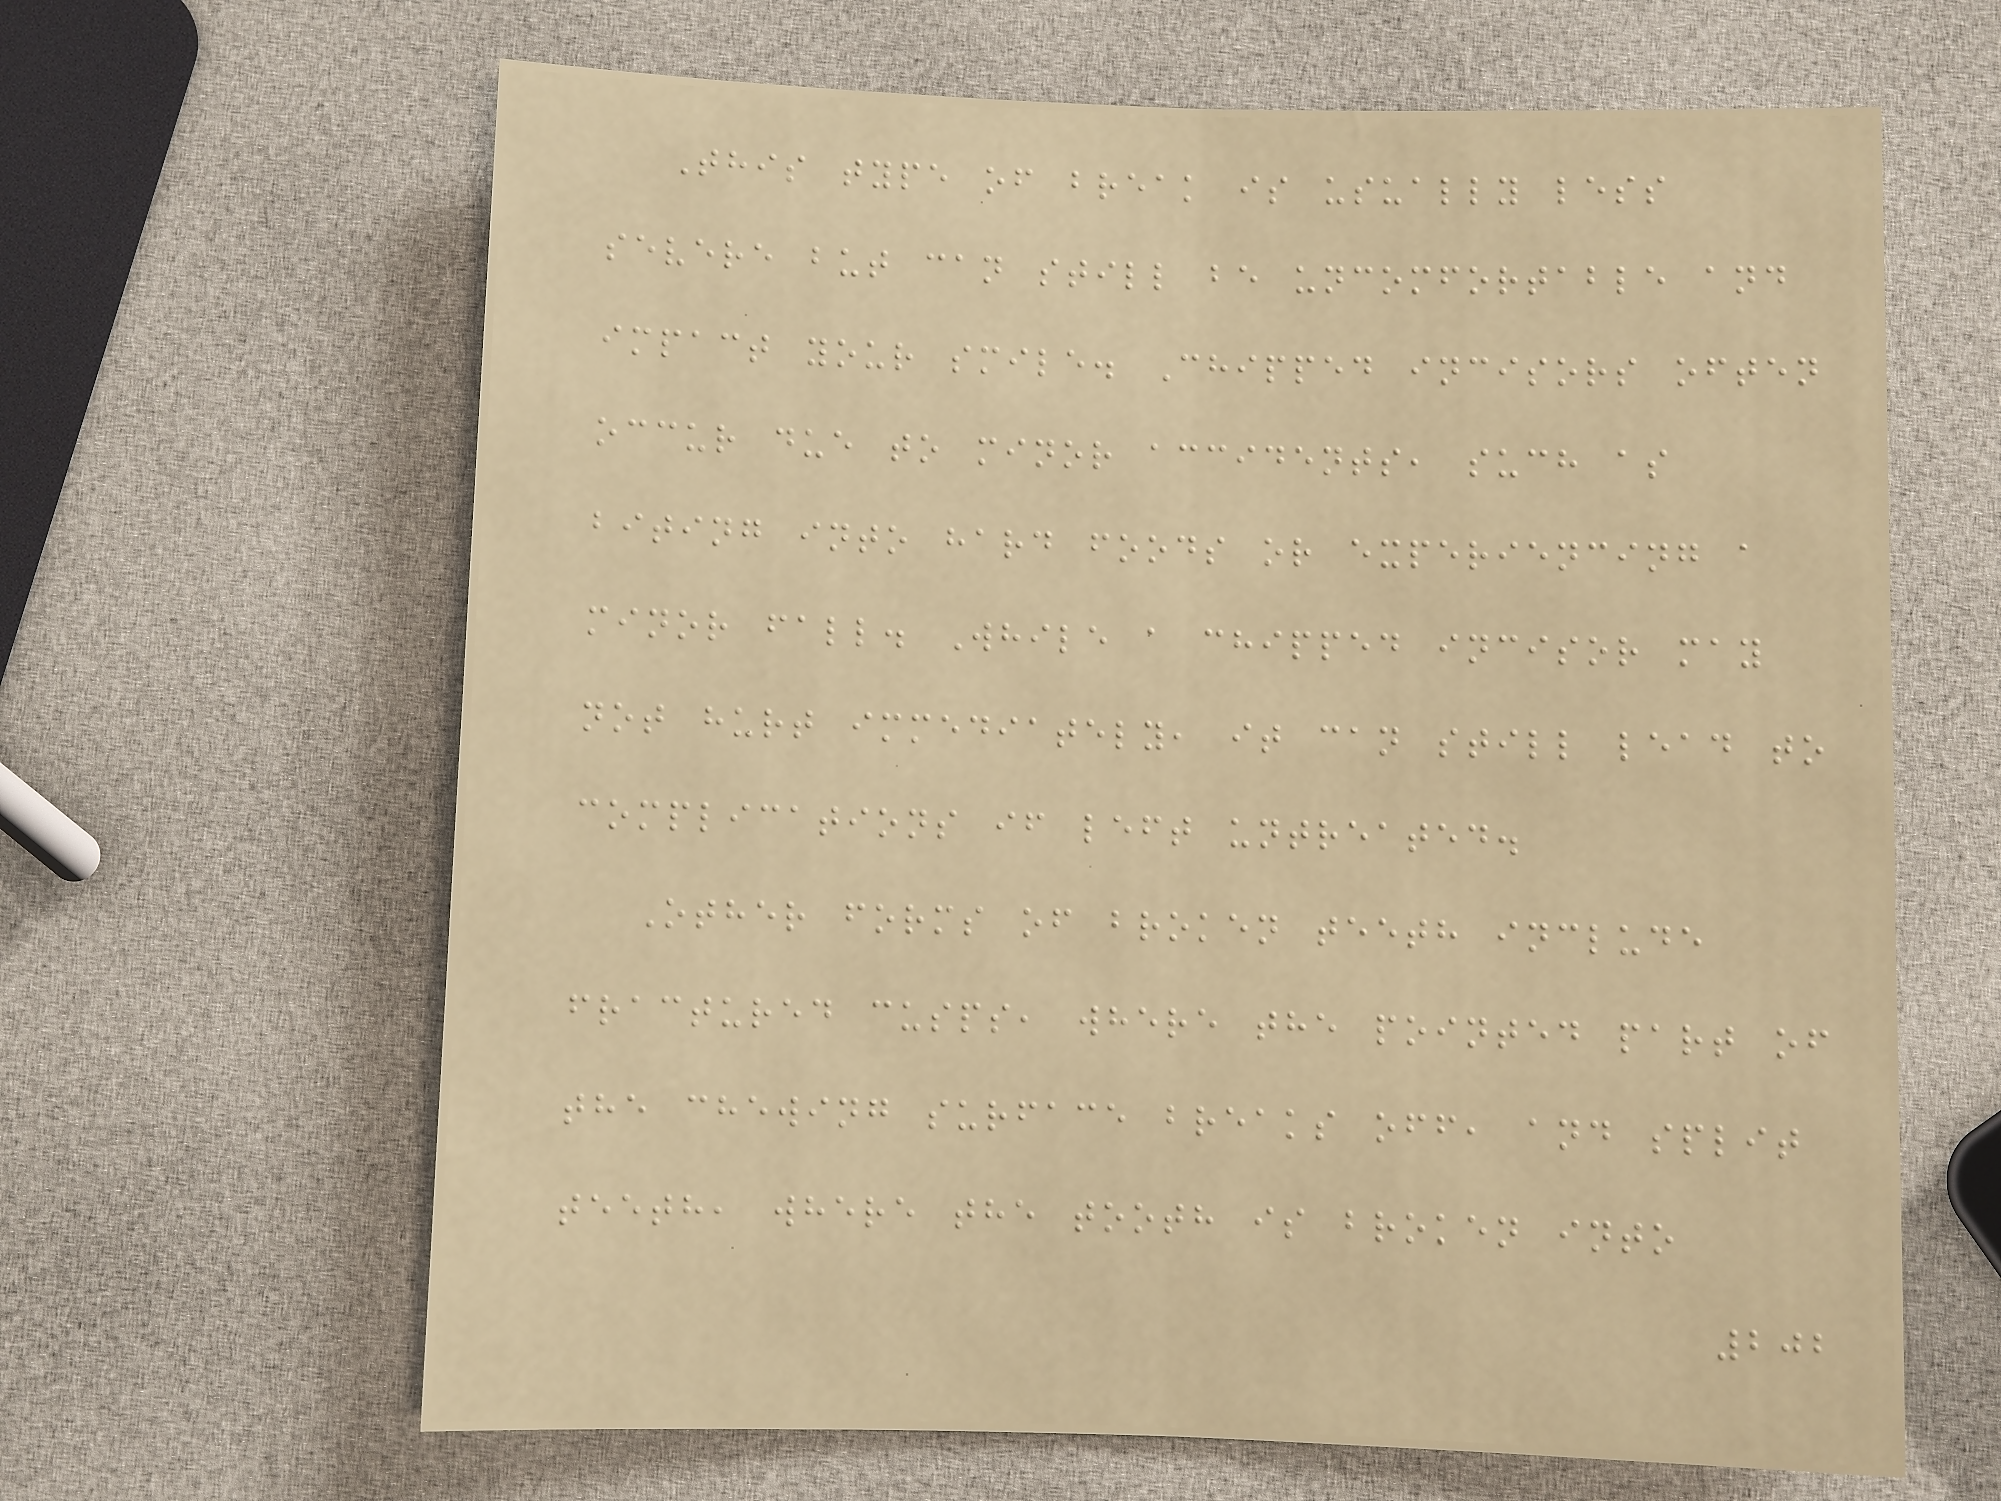This type of break is usually less
severe but can still be uncomfortable and
impact your smile. Chipped incisors often
occur due to minor accidents, such as
biting into hard foods or experiencing a
minor fall. While a chipped incisor may
not hurt immediately, it can still lead to
complications if left untreated.
Other forms of broken teeth include
fractured cusps, where the pointed part of
the chewing surface breaks off, and split
teeth, where the tooth is broken into
202
